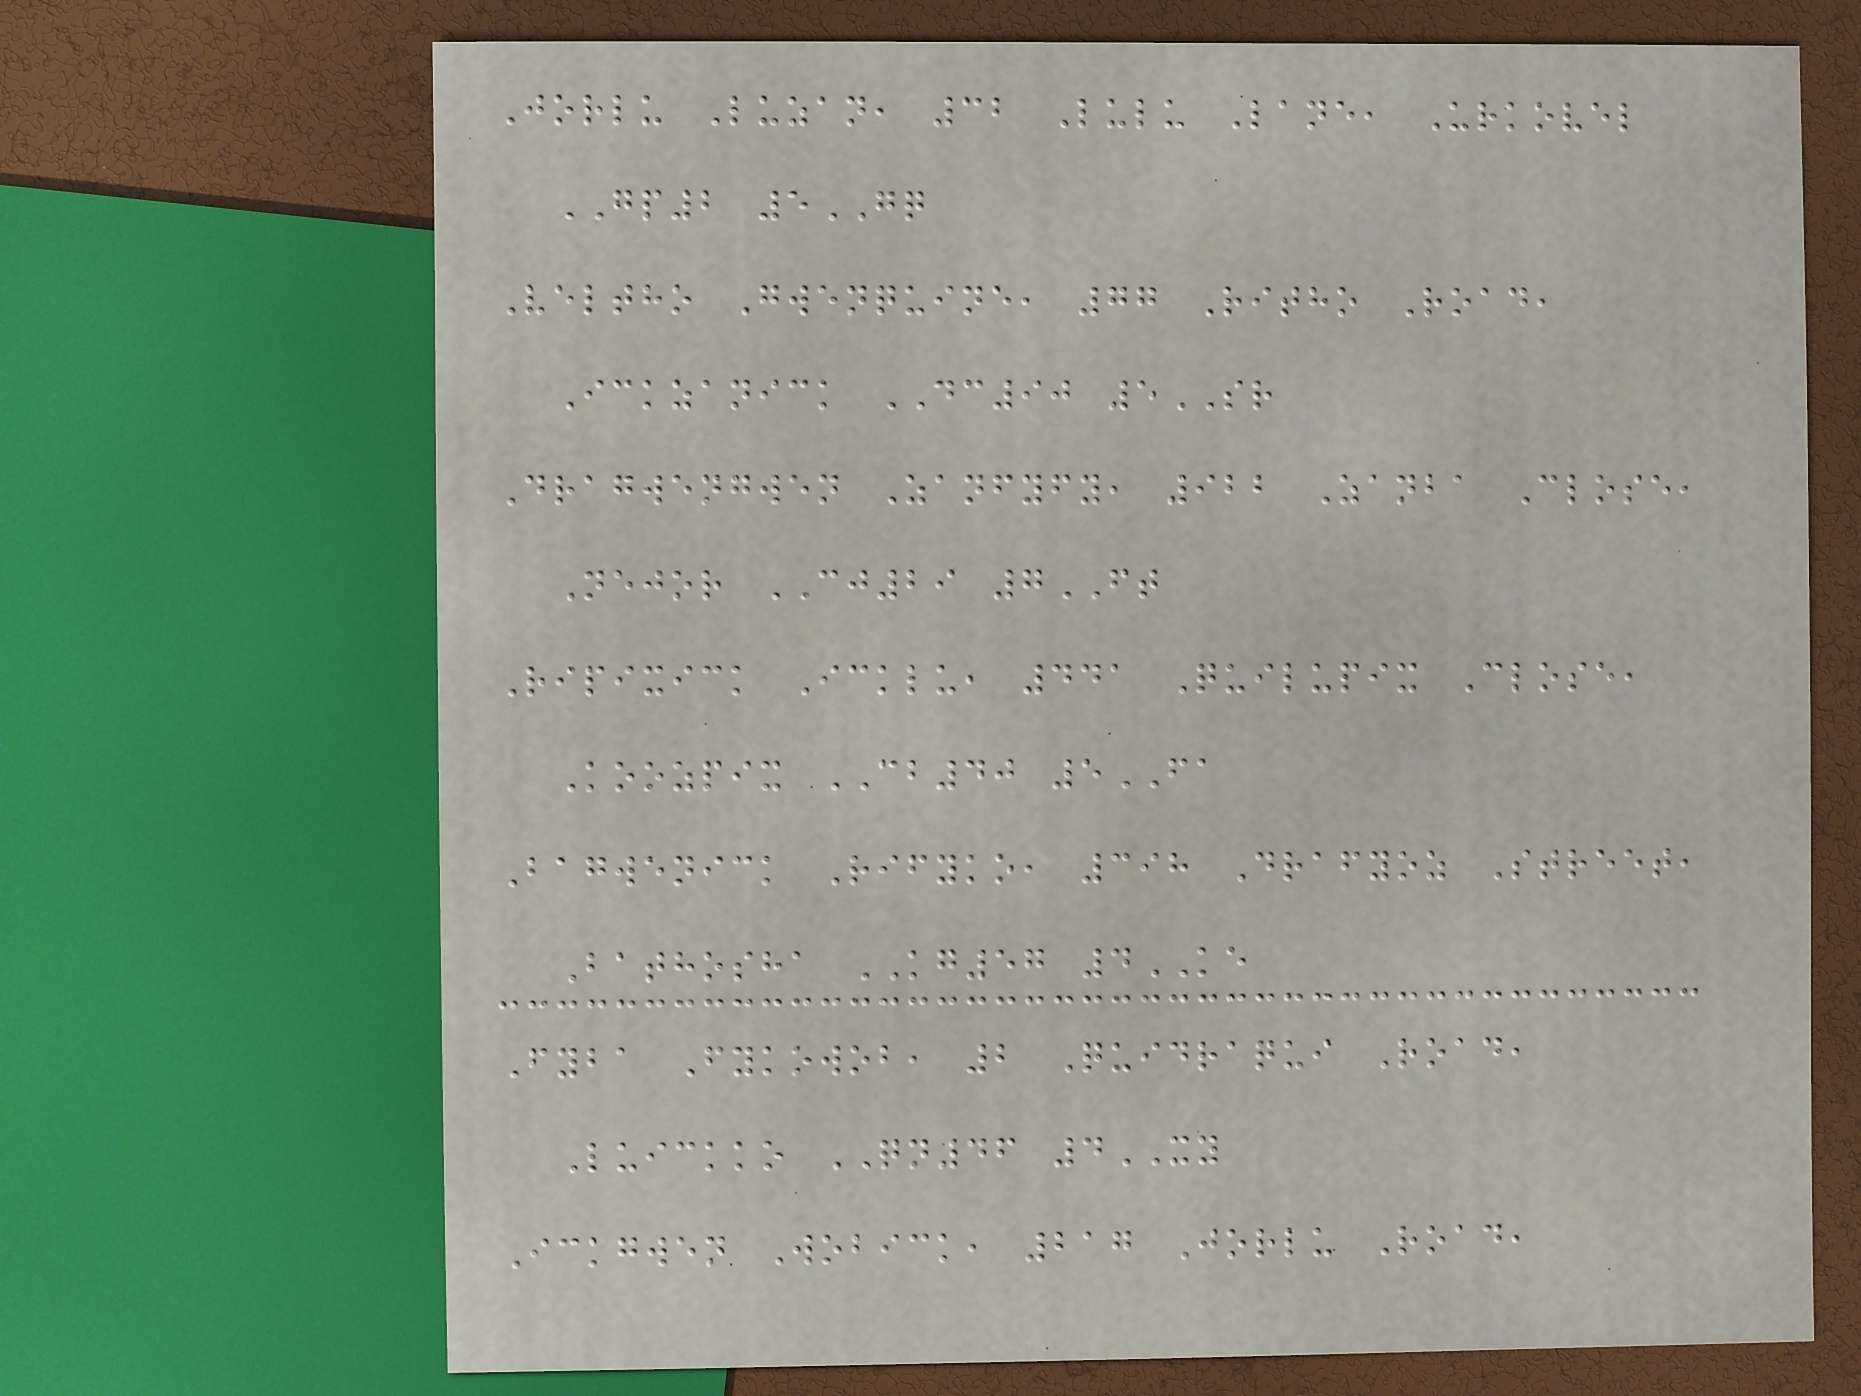Jorlu Luzan, 32 Lulu Lane, Urkovel
GP2 5GQ
Veltho Gwenquine, 77 Ritho Road,
Ickzanick DC90 5SR
Dragwengwen Zanfyfy, 922 Zanba Close,
Nejor CJ29 7FT
Ripixick Icklu, 441 Quilupix Close,
Koozpix CB40 5FA
Bagwenick Rifyko, 398 Drafyoz Street,
Bathosha KG57 4KE
Fyba Fykowob, 2 Quidraqui Road,
Luickko QN46 4XY
Ickgwen Wobick, 217 Jorlu Road,
